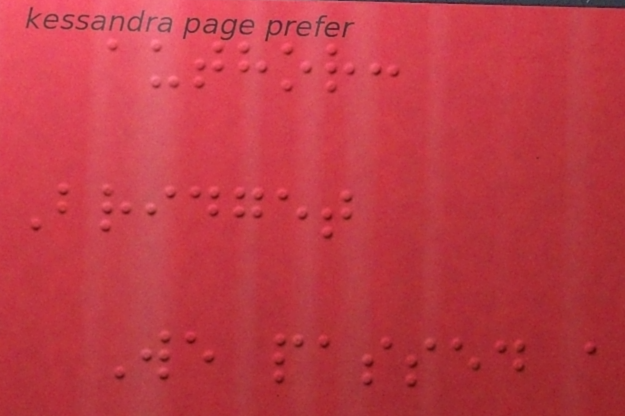author:
Bridget
We passed a
